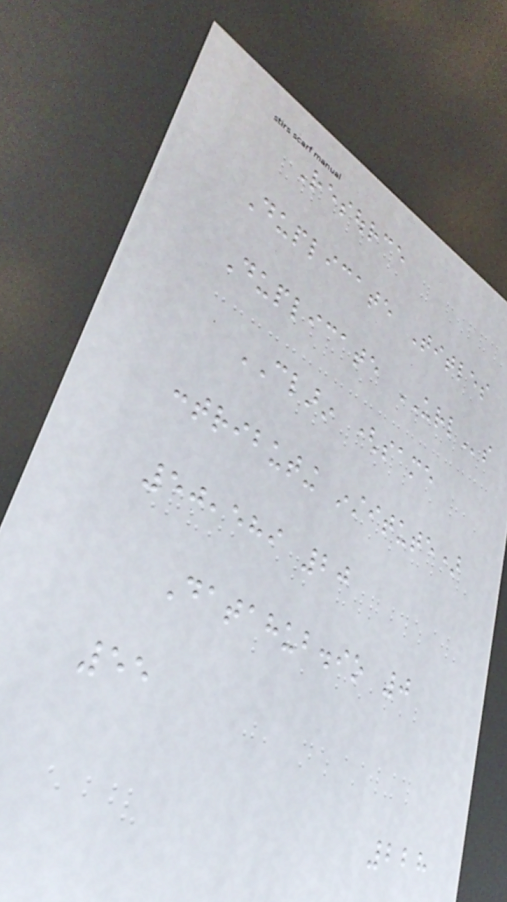Resource
Duplicate Titles
Duplicate URLs
CLARIN (same
contributing institute)
50,589 20
Datahub.io 0
55
228
